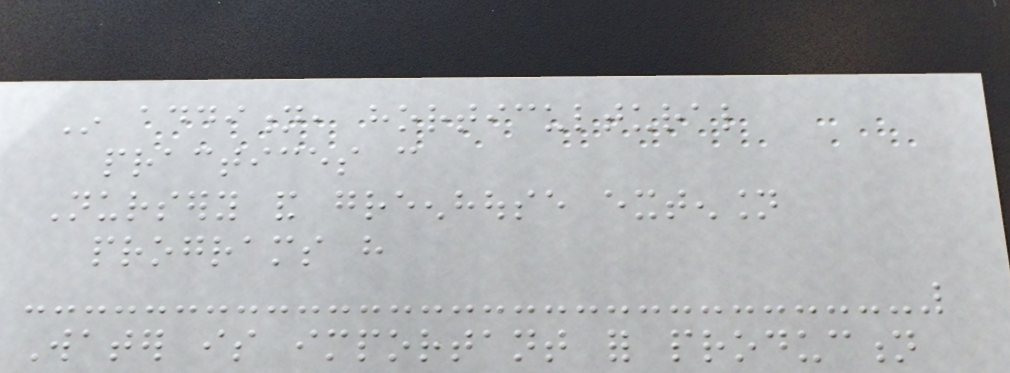In addition, horticultural
practices can
Nursery and greenhouse extension
programs have
Water is important for production
